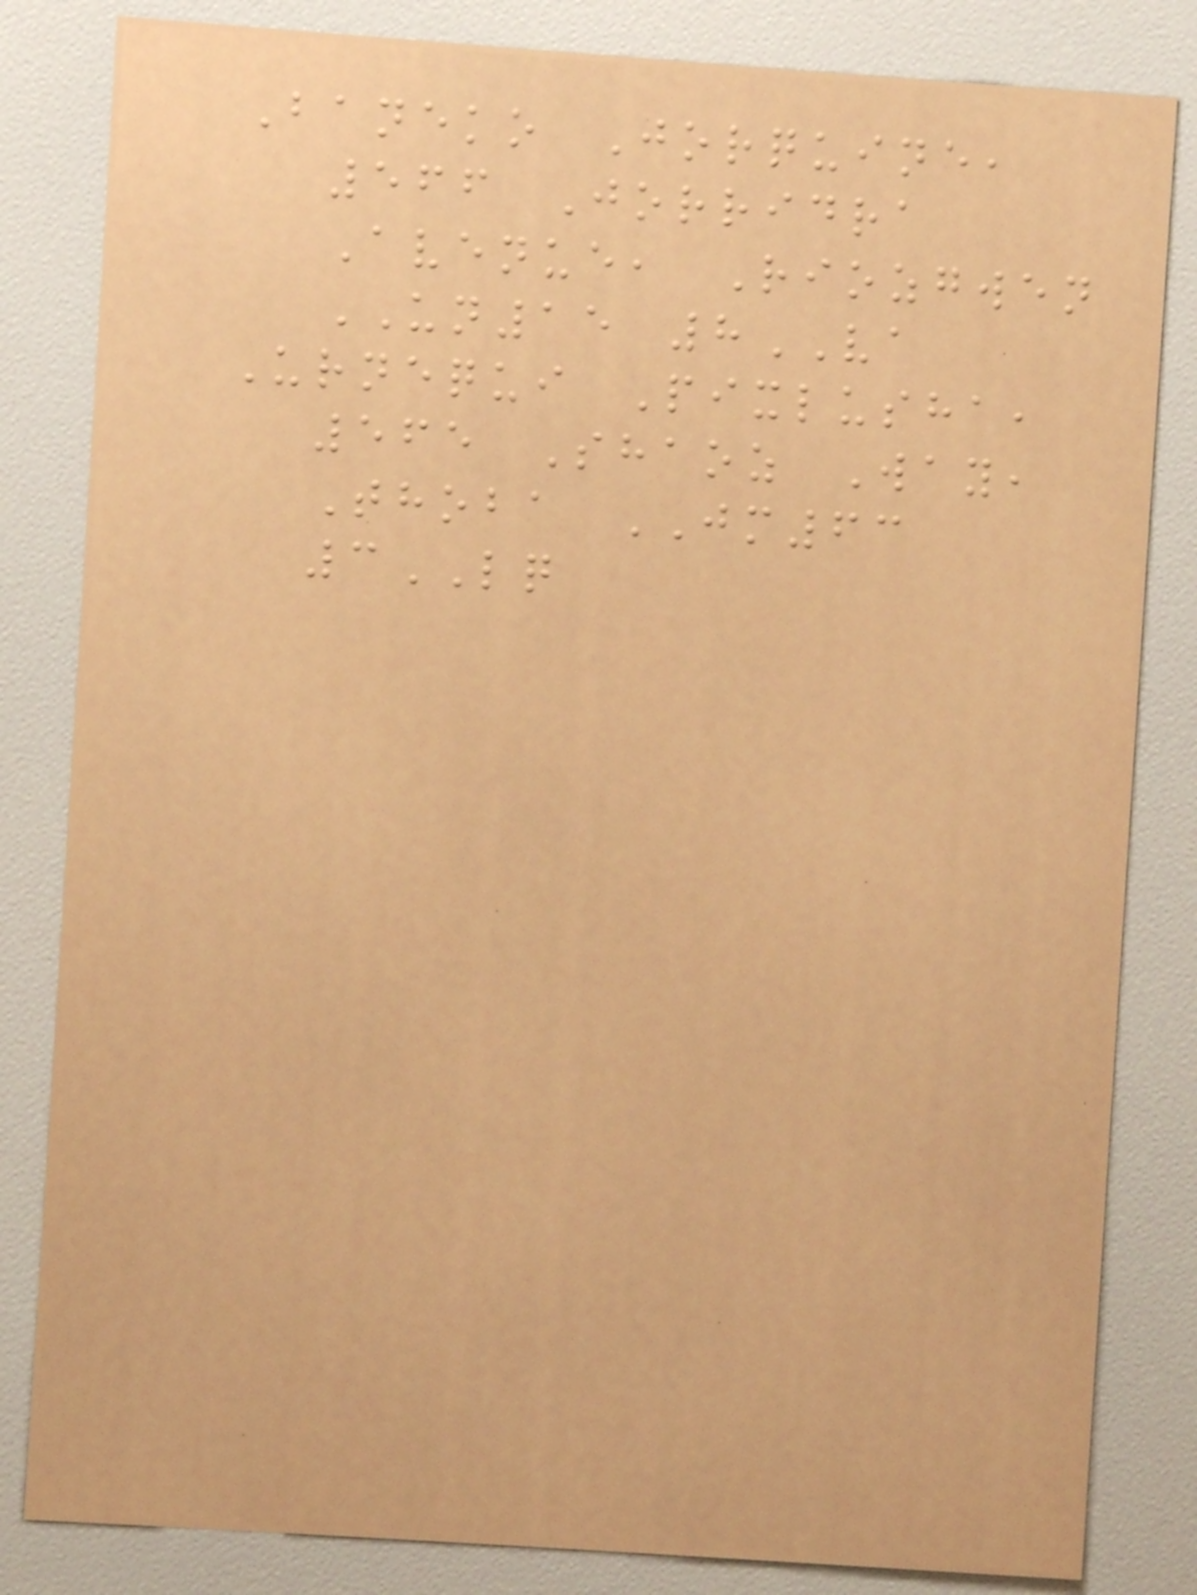Baneko Jorquine,
566 Jorridra
Avenue, Riozgwen
UN15 8VA
Urnequi Pixlusha,
565 Shaoz Way,
Thoba JM63
3LQ
